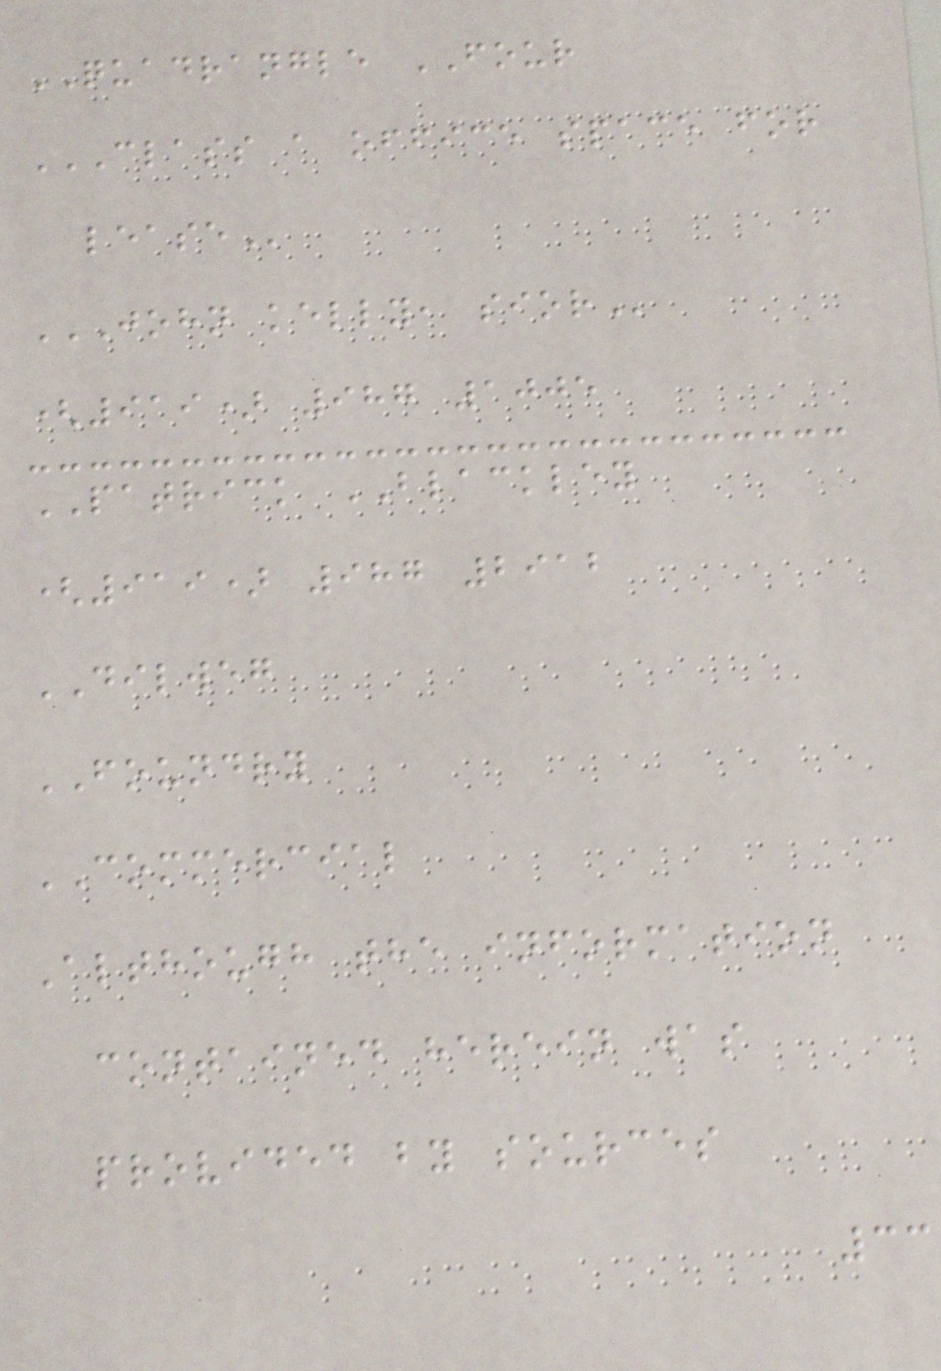QUADRANGLE FOUR
CLASS A OFFICE SPACE FOR
LEASE
JOHN KELLY, SIOR
(919) 987 1005
PATRICK BLACKLEY
(919) 987 2912
DILWEG
FOUNDRY
COMMERCIAL
Although the information
contained herein was
provided by sources
33
